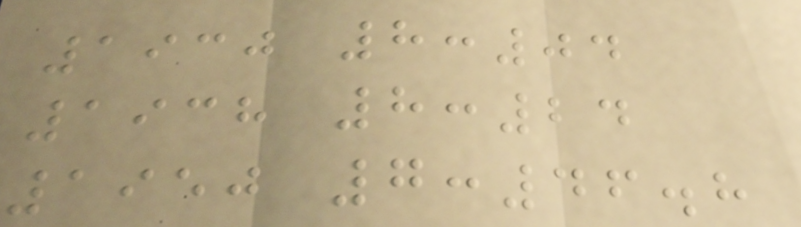1930 8:04
1938 8:24
1950 7:46.8
